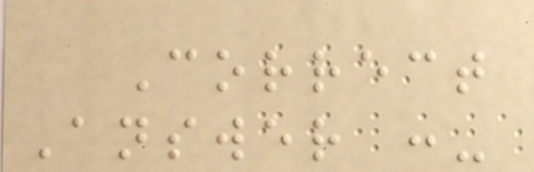Correct
Answer :-
